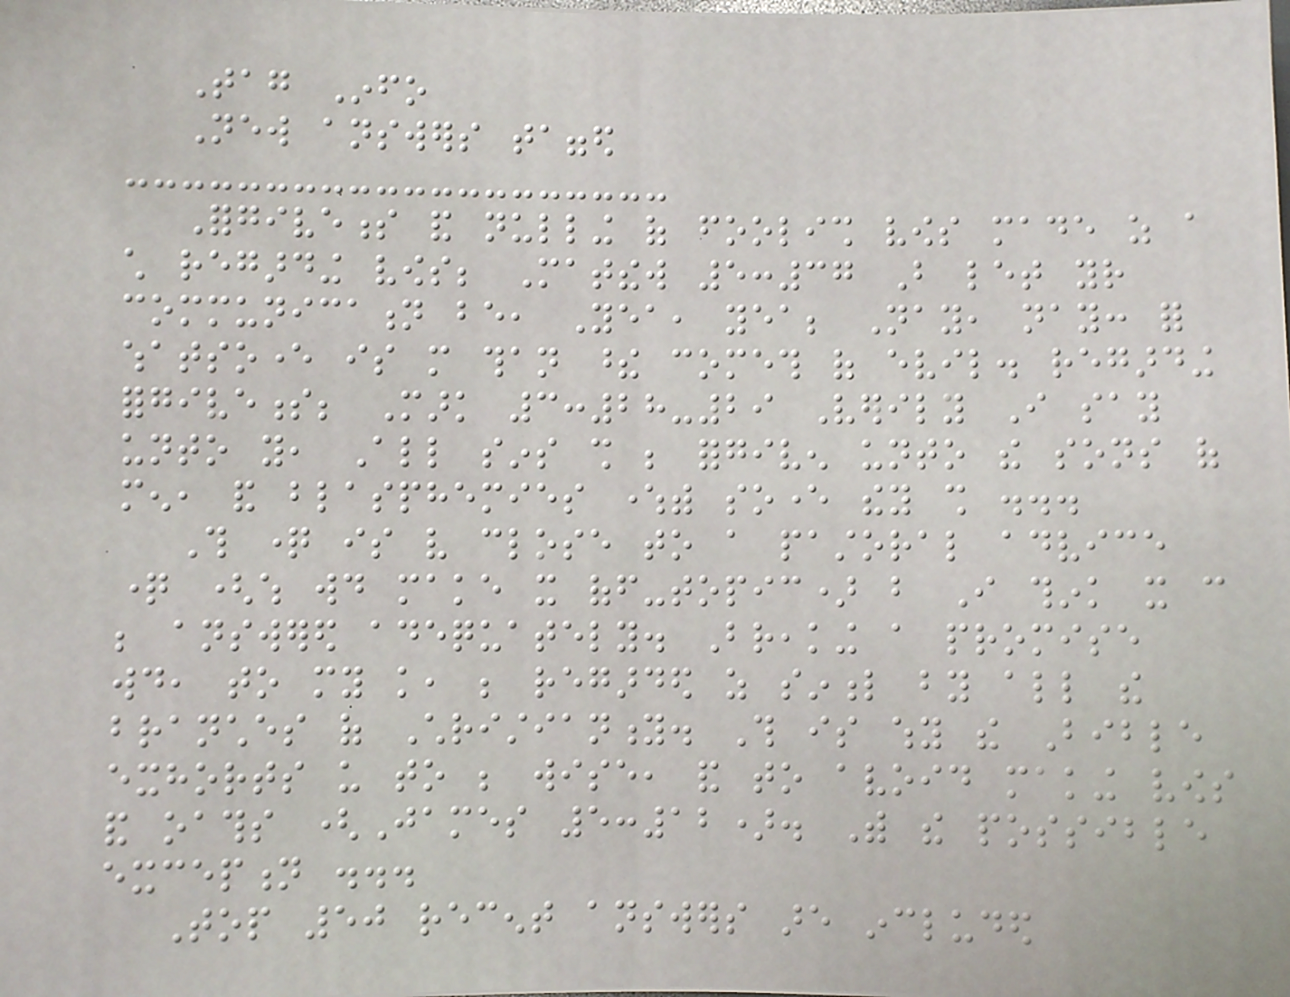Tag Info
New answers tagged
Forgiveness and nulling of foolish vows made as a
child regarding vows; Matthew 5:37 But let your
communication be, Yea, yea; Nay, nay: for
whatsoever is more than these cometh of evil. regarding
forgiveness; Mark 3:28-29 Verily I say
unto you, All sins shall be forgiven unto the sons of
men, and blasphemies wherewith soever they shall ...
This question is very close to a pastoral advice
question (which would make it off-topic) but I think it can
be answered adequately. Breaking a promise
would, to my knowledge, be regarded as sinful by all the
branches of Christianity. This is why the Bible
exhorts us to be wise, and to avoid making vows
and oaths (James 5:12). With the possible
exception ...
Top 50 recent answers are included
